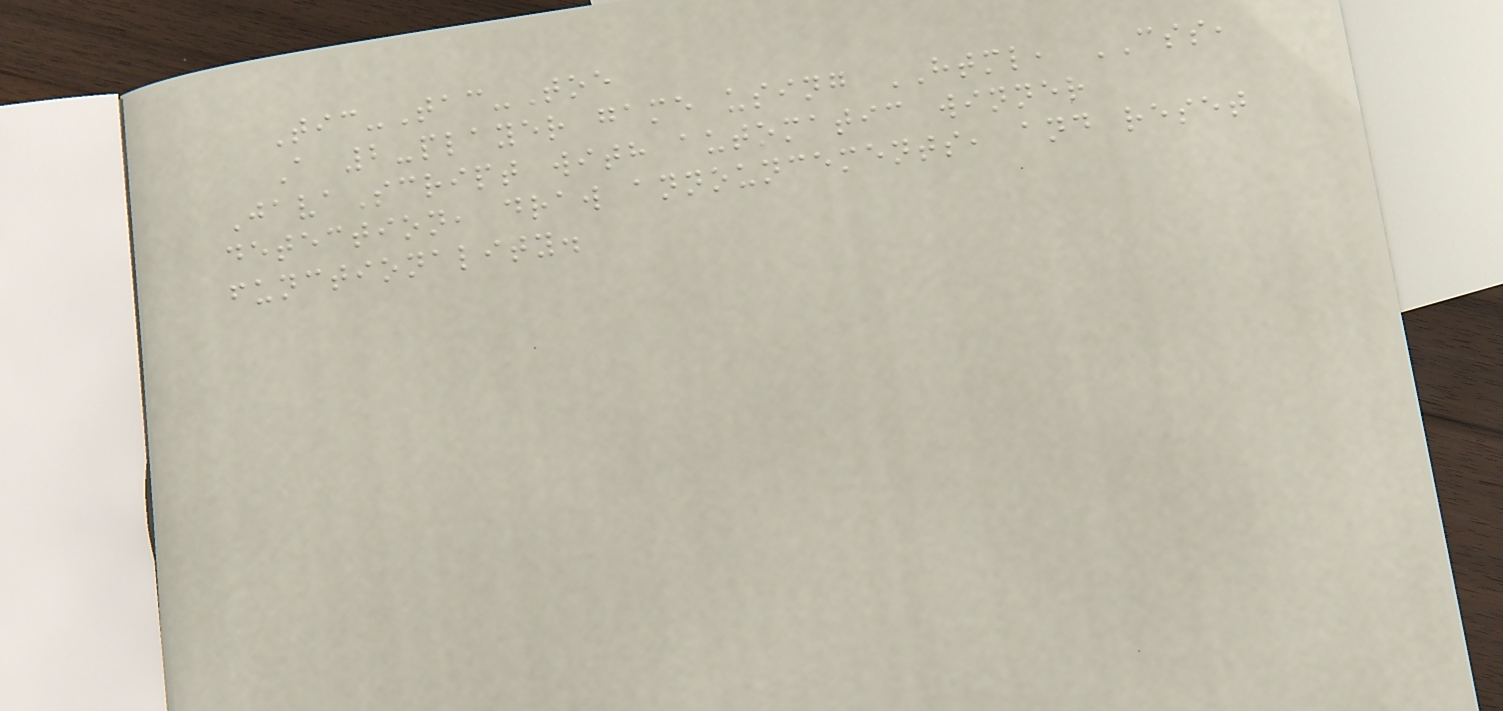Tic-Tac-Toe
A 2-player game using HTML, CSS,
JavaScript with automatic winner
detection, draw announcements, and reset
functionality.
